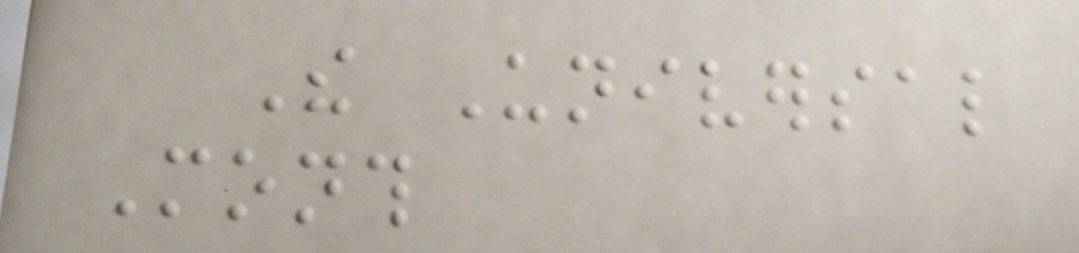The Universal
Month
